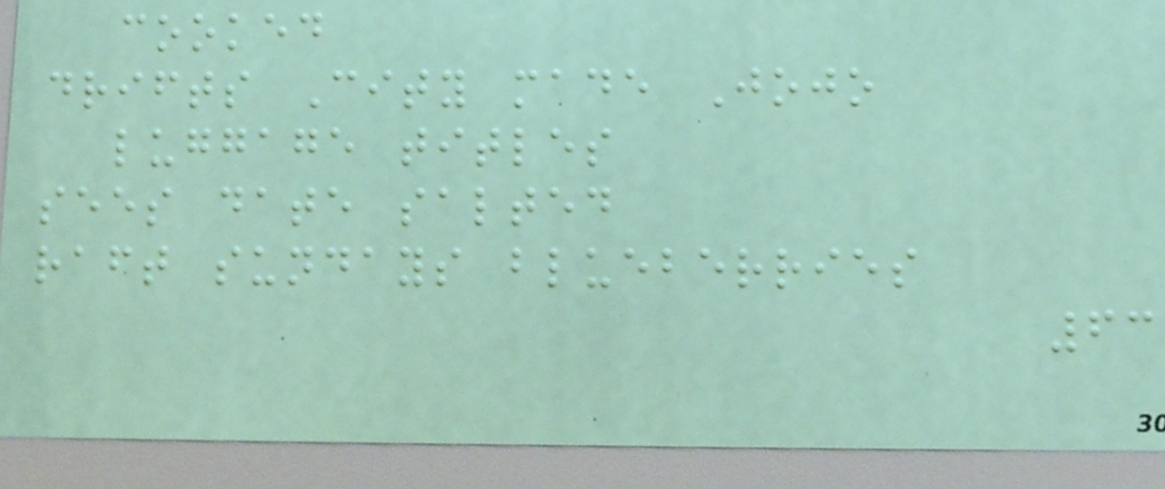cooked
drifts City made Jojo
luggage titles
sees date salted
raft sundays blueberries
63
